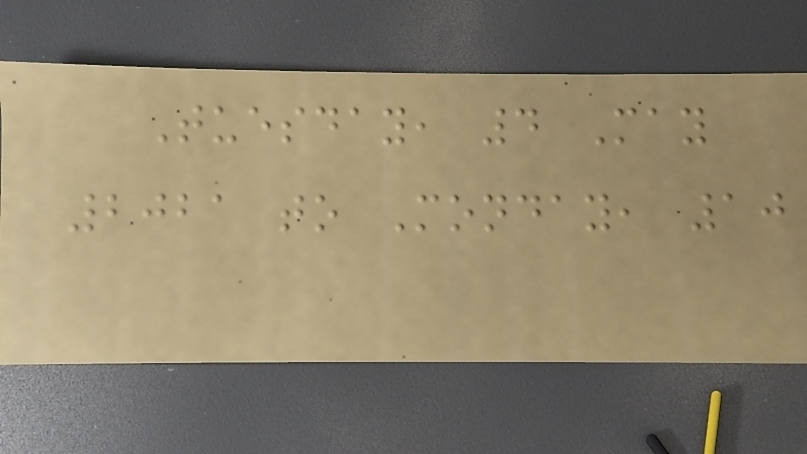Tuesday, 4 May
2021 to Monday, 10
